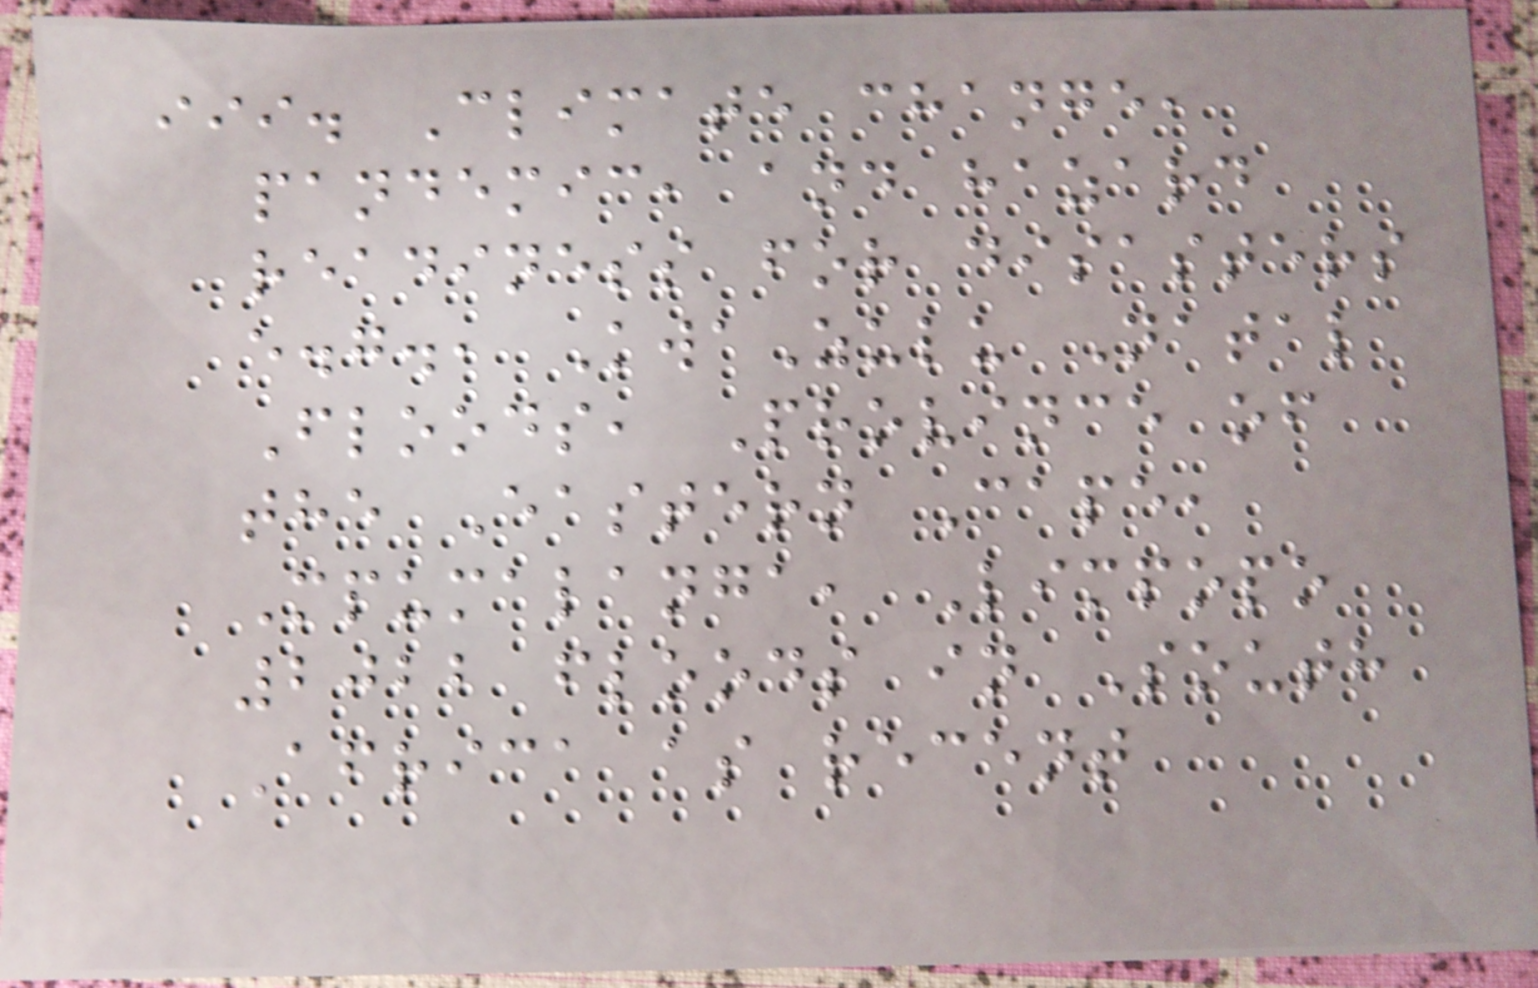iii. Climate change,
pandemic, and hazard
readiness for disasters
e.g., KwaZulu Natal
Floods, Province of
the Eastern Cape,
Mpumalanga, Limpopo
2022 floods in South
Africa as recent
